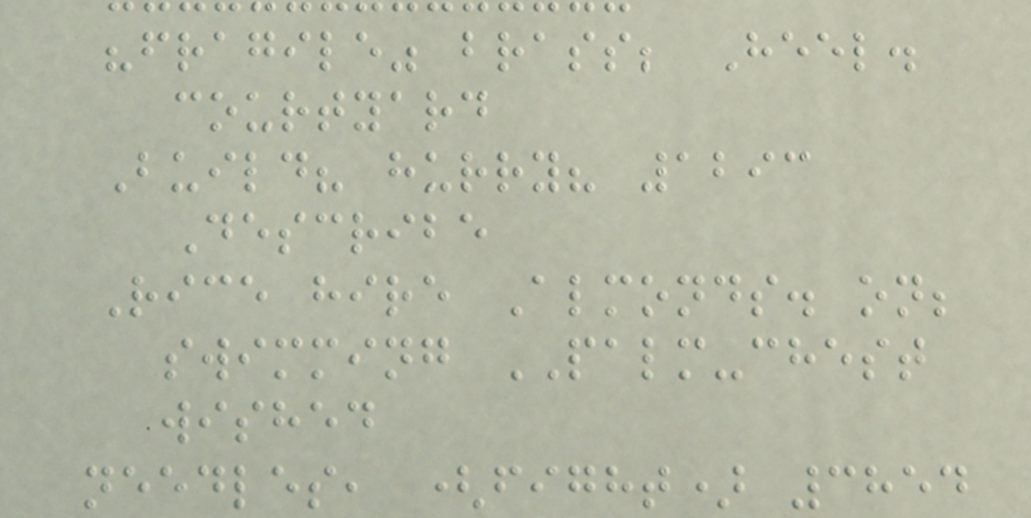"fragile" brass; Heel.
courtyard
Build? hurry? 1293
Describe
Rice hire Almonds. on;
swimming PALM-chest
wished
needles, (fight) 3854
